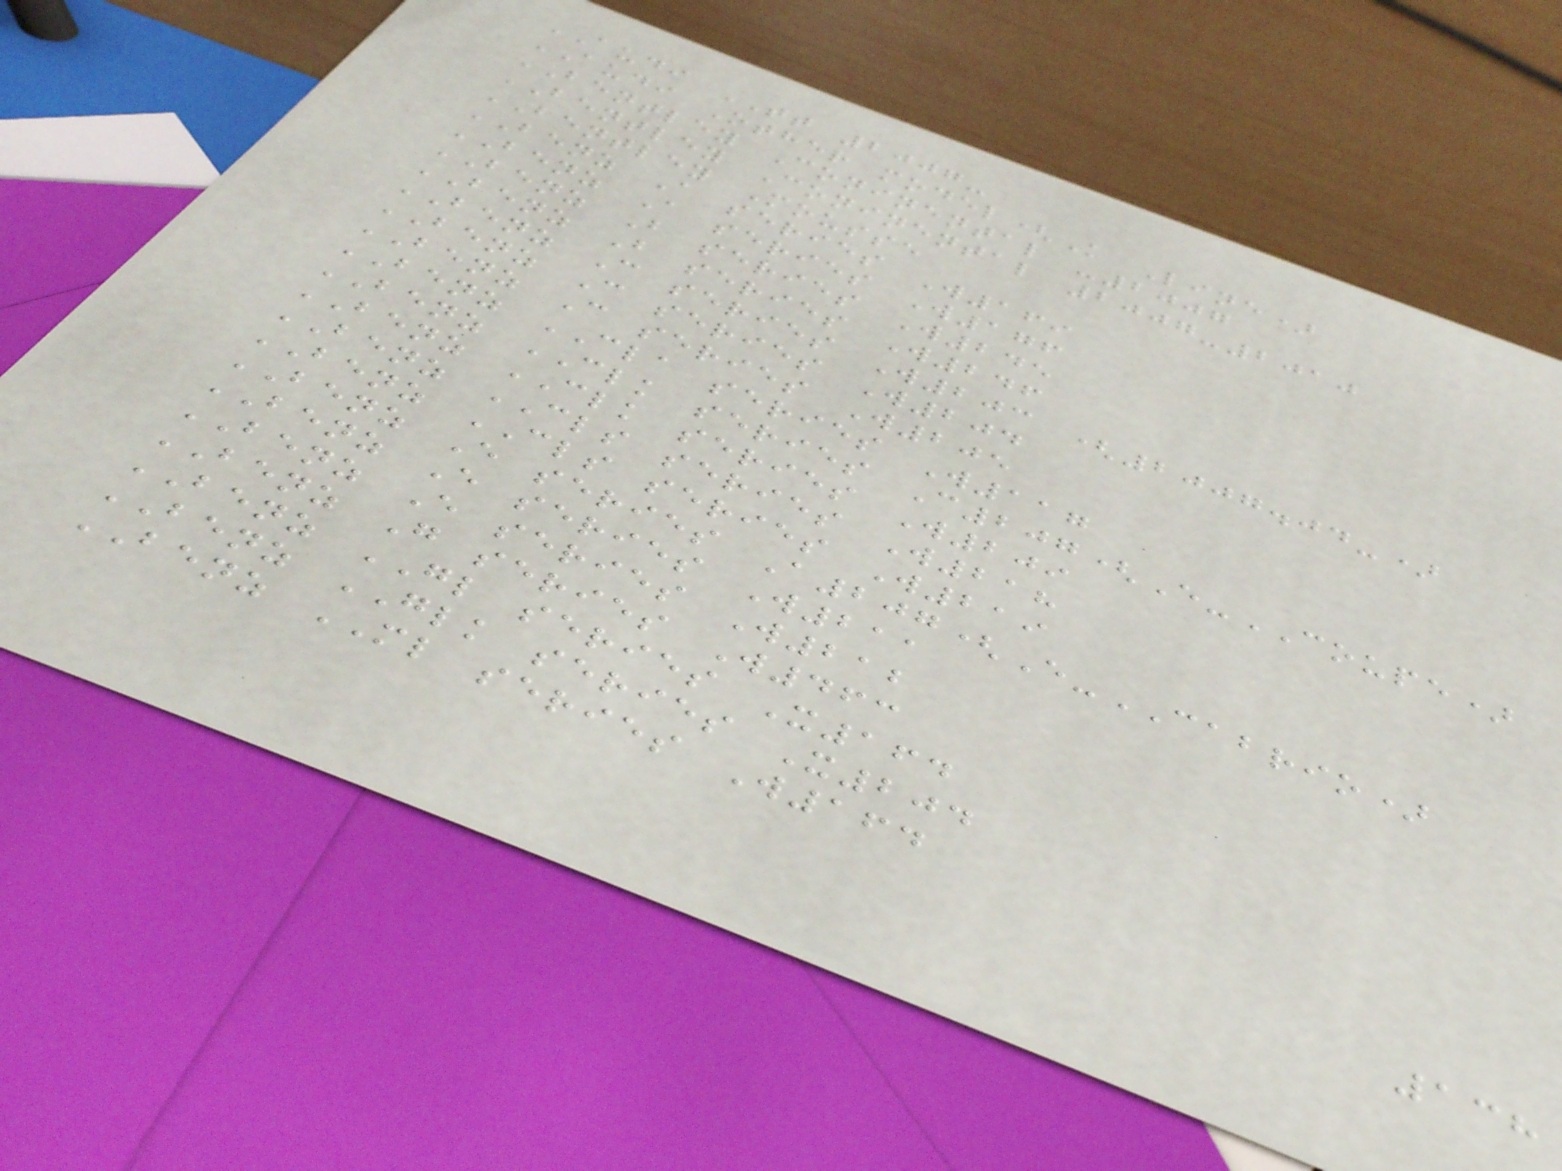AUDI TT 2007-
AUDI Other model(K Line)
BENTLEY Coninental -2007
BENTLEY Coninental 2007-2010
BENTLEY Mousse
BENZ A series W169
BENZ A series W176
BENZ B series W245
BENZ B series W246
BENZ C series W203 (2007.04-)
BENZ C series W204
BENZ C series W205
BENZ CLA series W117
BENZ CLK series C207(E-COUPE)
BENZ CLK series W209
BENZ CLS series W218
BENZ CLS series W219
BENZ E series A207(E-CABRIO)
BENZ E series W211
BENZ E series W212
BENZ G series W463
BENZ GL series X164
BENZ GLK series X204
BENZ ML series W164
138
